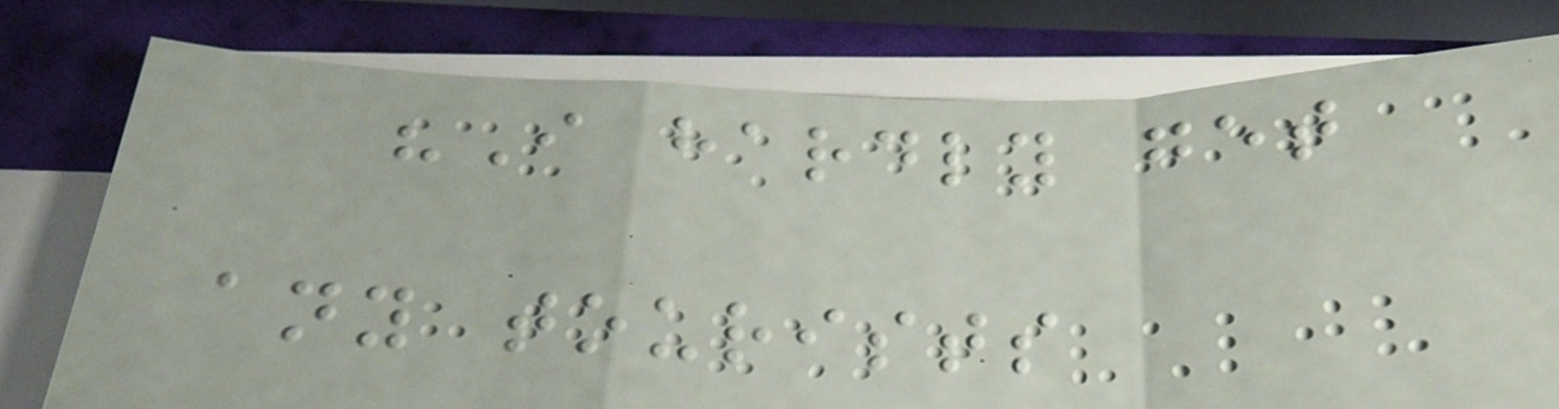"I hardly get
any tourists
